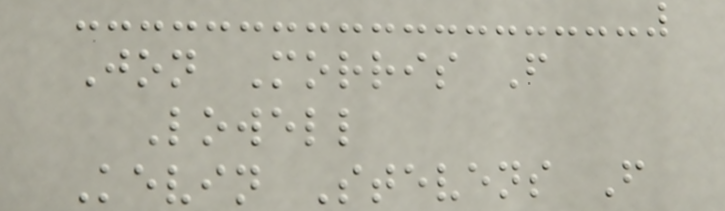Jon Morris F
Lowell
Kevin Stevens F
